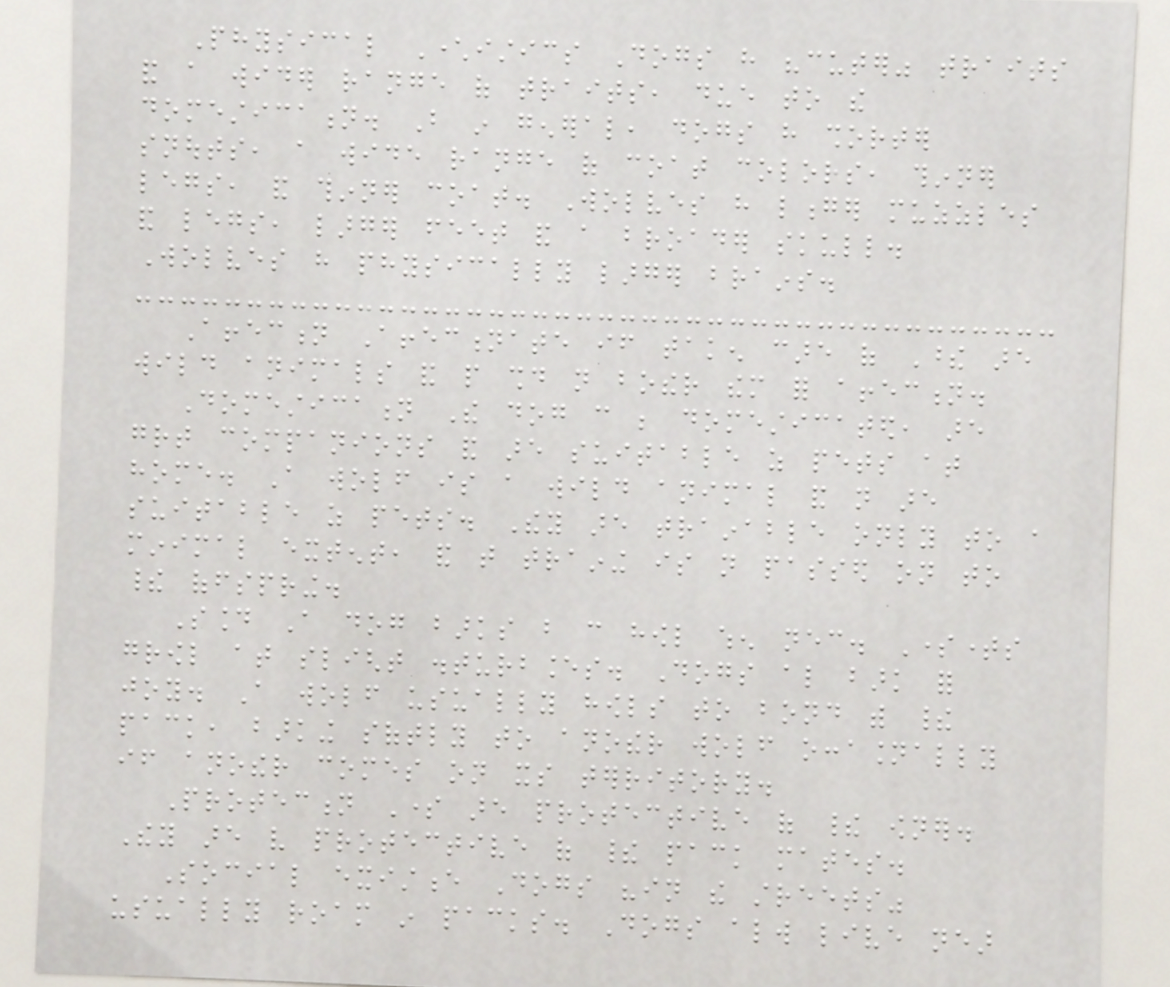Physical Characteristics Dogs have "cuter" traits
and a wider range of traits, due to the
domestication. But in general, dogs have shorter
snouts, a wide range of coat colors, thinner
legs, and thinner coat. Wolves have longer muzzles
and legs, larger feet and a broader skull.
Wolves have physically larger brains.
Affection Affectionate if taken care of These are
wild animals and people should not bother them for affection.
Domestication The dog can be domesticated, are
great companions and are suitable as pets at
home. A wolf is a wild animal and not are
suitable as pets. They are trainable only to a
minimal extent, and that training is not passed on to
their offspring.
Sound A dog barks but can howl when necessary. Sometimes
growl at slight disturbances. Dogs also bark for
joy. A wolf usually howls to bond with their
pack, barking softly to another wolf occasionally
if another comes on its territory.
Protection Some are protective of their owner.
They are very protective of their pack mates.
Social existence Dogs "in the streets"
usually roam in packs. Dogs always live near
